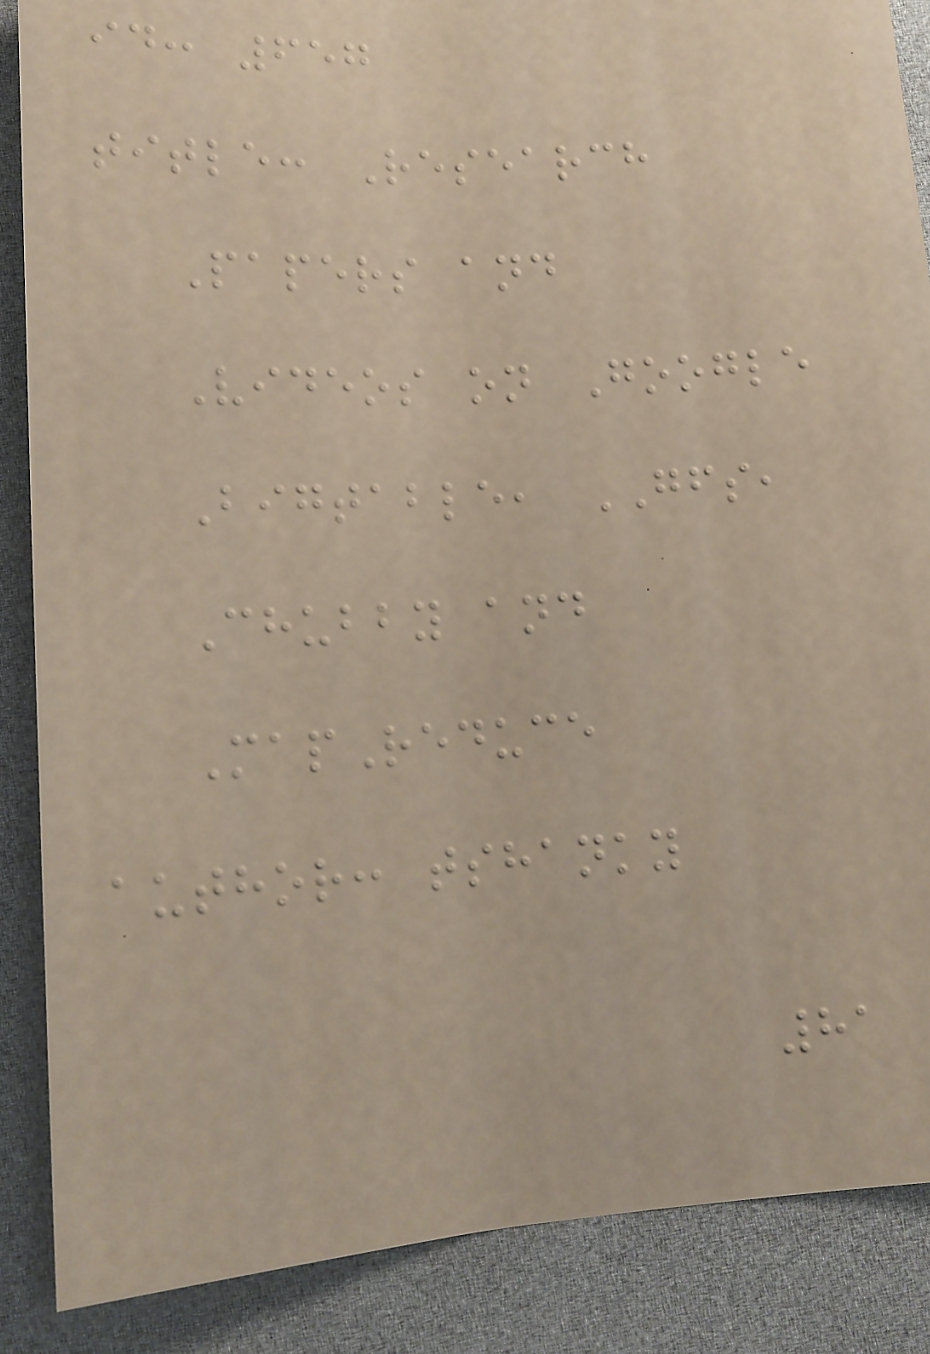id: 657
title: Research
Papers and
Videos on Google
Bigtable, GFS,
Chubby and
MapReduce
author: tshanky
81
